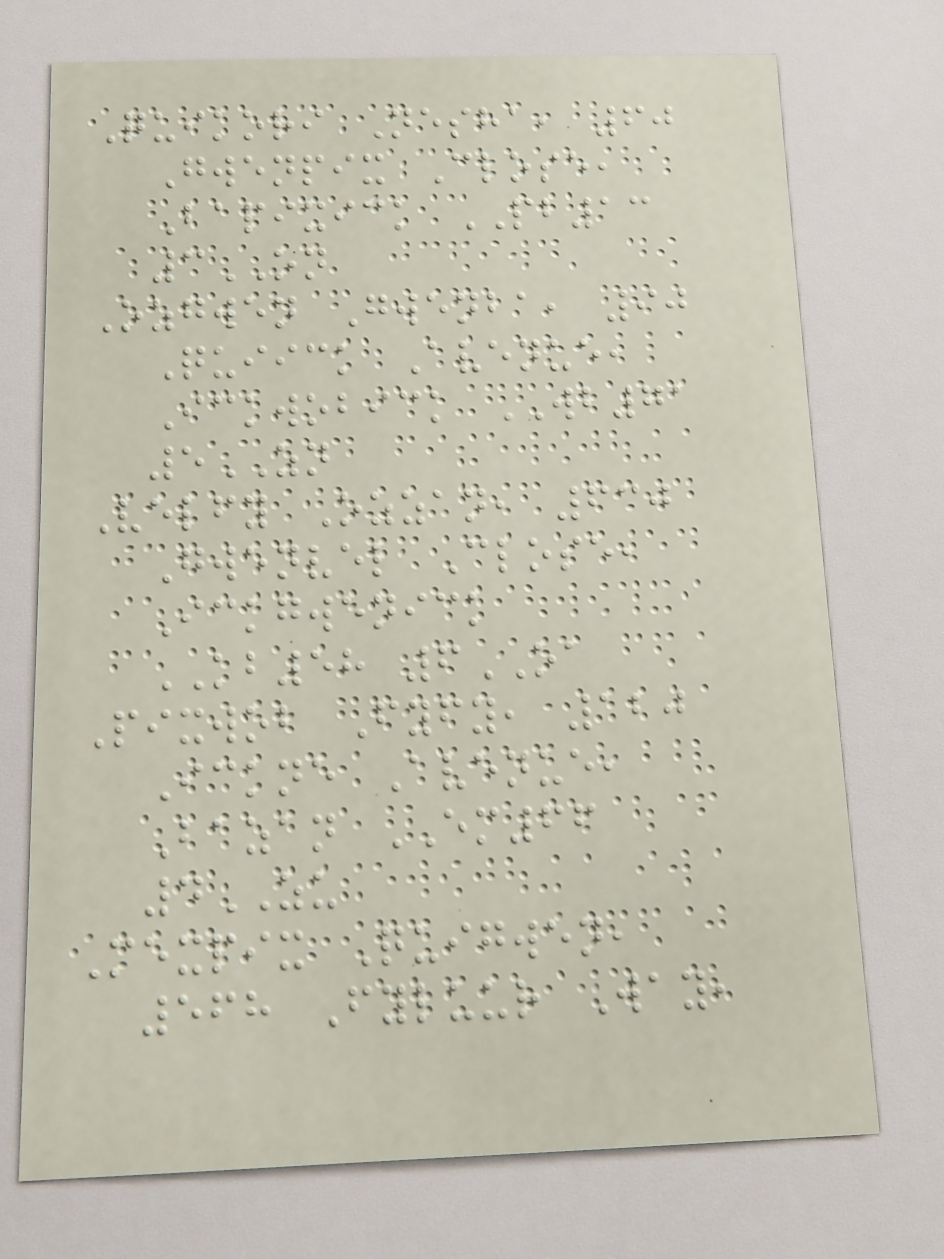Quikori Nesha, 60
Gwenpix Close,
Bapixick PB13
3ON
Ozgwen Gwenba, 90
Quiick Avenue,
Ickwobick WB71
5ZN
Velfy Ozzan, 630
Gwenvel Close,
Ickgwenick
KB58 6OA
Pixwob Fyfy, 120
Ickne Avenue,
Bazan EM66
4ZU
Mexpix Quigwen,
568 Fyluur Way,
